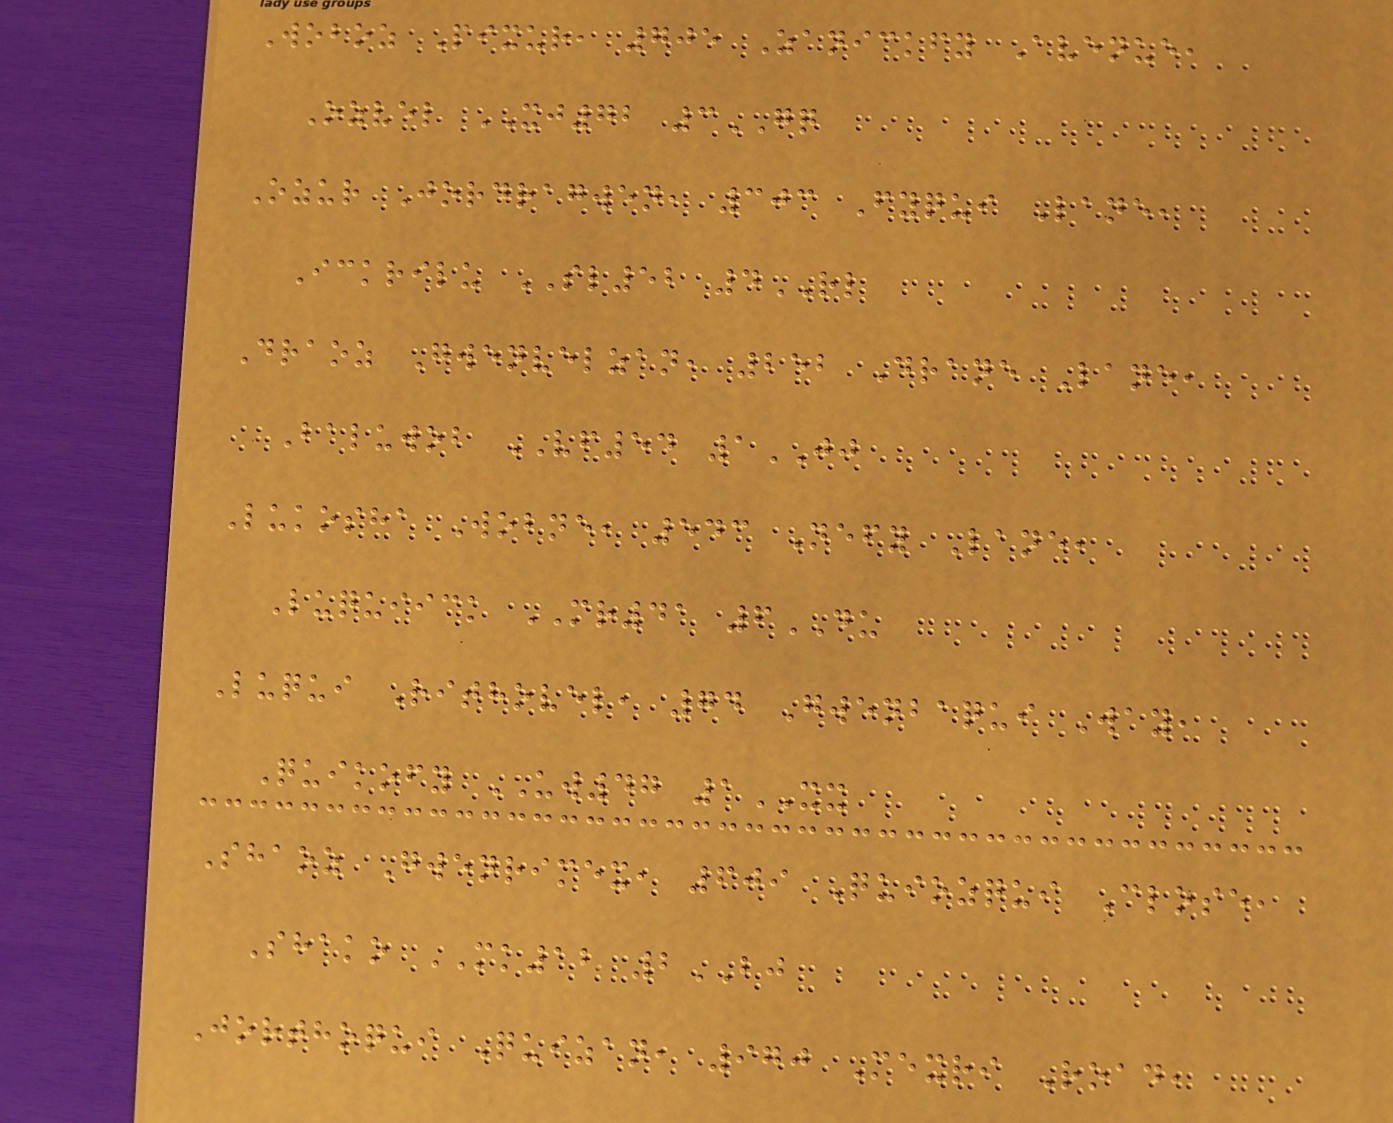Woboz Pixur, 705 Zanickfy Avenue,
Ozvel XJ72 3GQ
Ozur Jordragwen, 303 Fyqui Lane,
Ickrilu SL52 4RL
Draoz Gwenvelzan, 252 Drane Lane,
Baluwob VF54 1JJ
Lukosha Wobne, 543 Nefy Lane,
Luquiick MR41 6DU
Luqui Rithovel, 74 Gwenbaqui Way,
Quikofy UW47 1XX
Shaoz Gwenrimex, 609 Quiozqui Close,
Shako MK12 2BJ
Jorthoqui Quizan, 970 Mexri Road,
